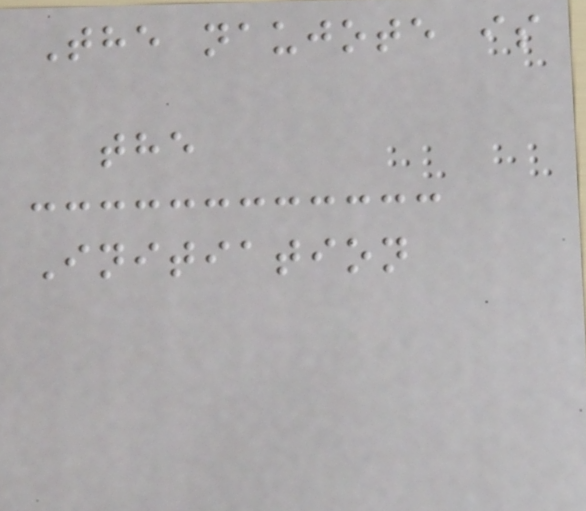The naujote is
the
Initiation
